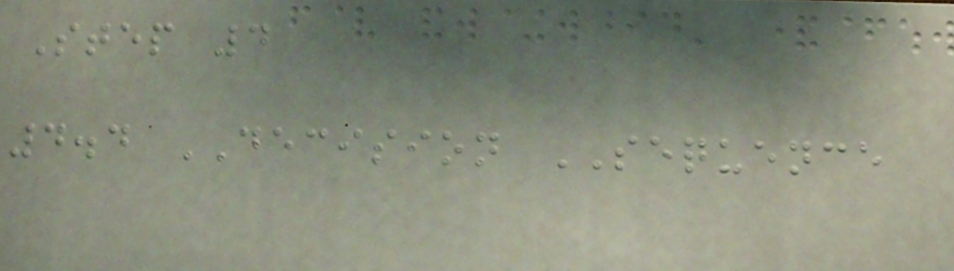Step 4
4.4 DECISION SEQUENCE
